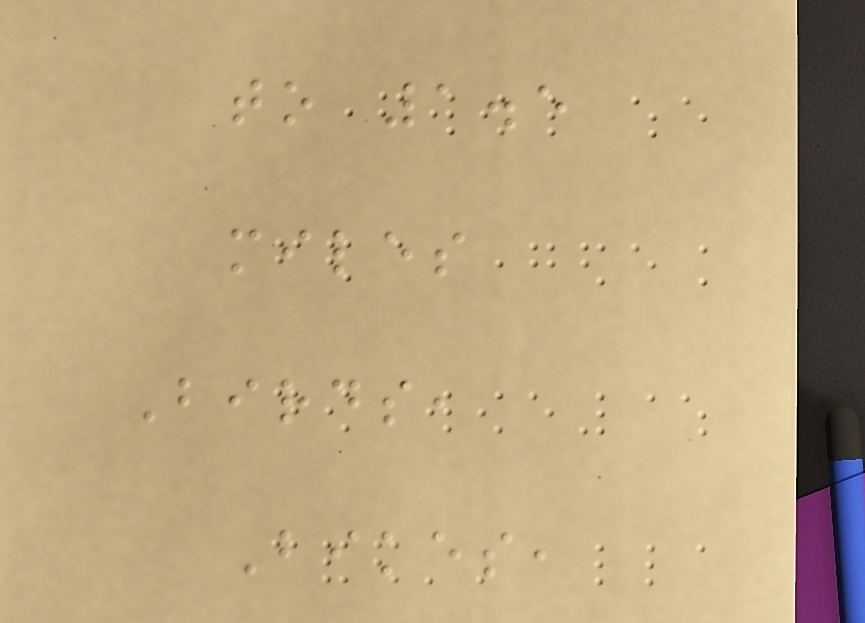to 1.5
miles
Birds,
Bikes,
